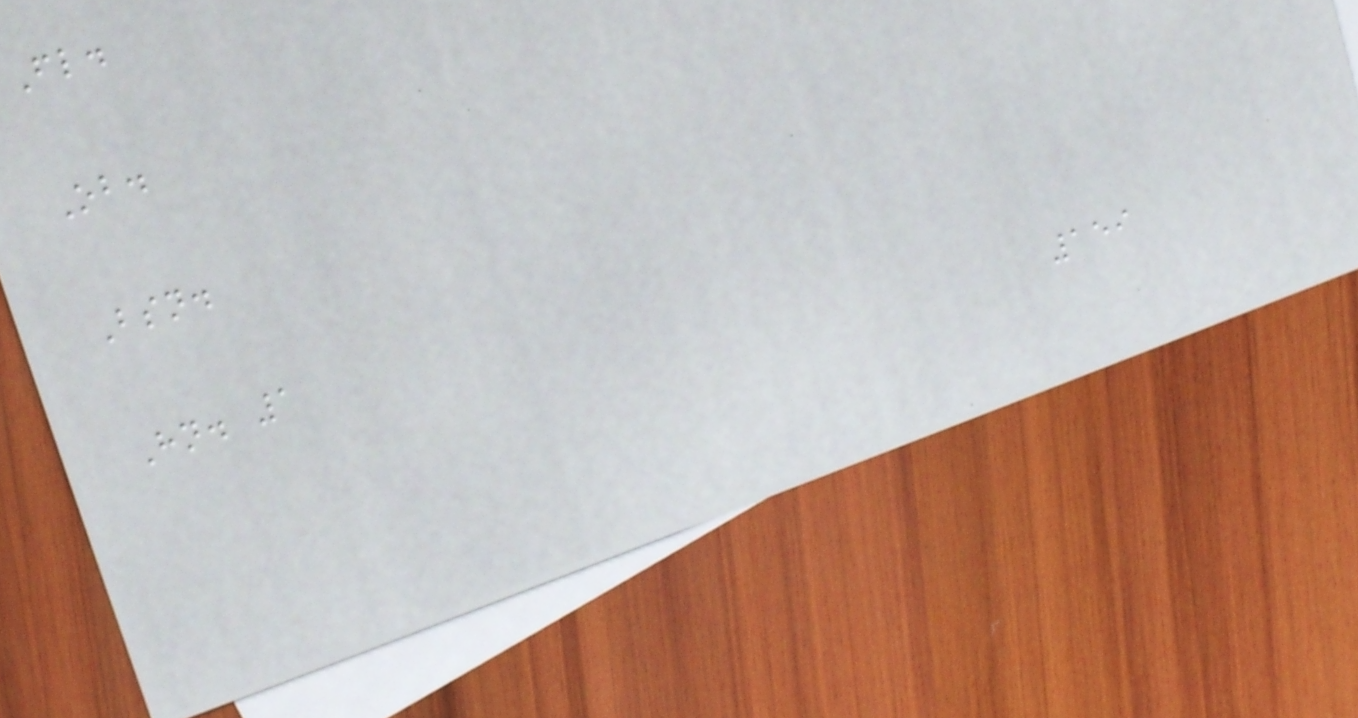Fl.
Ob.
Bsn.
Hn. 1
159
